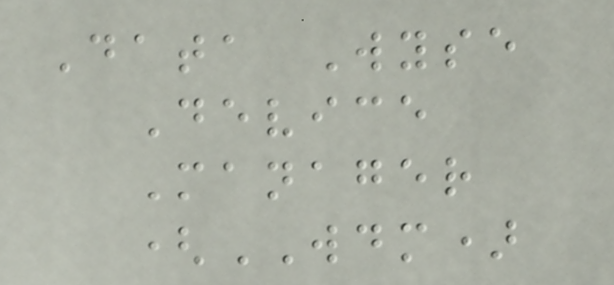Data Wyse
Device
Manager
(WDM)
